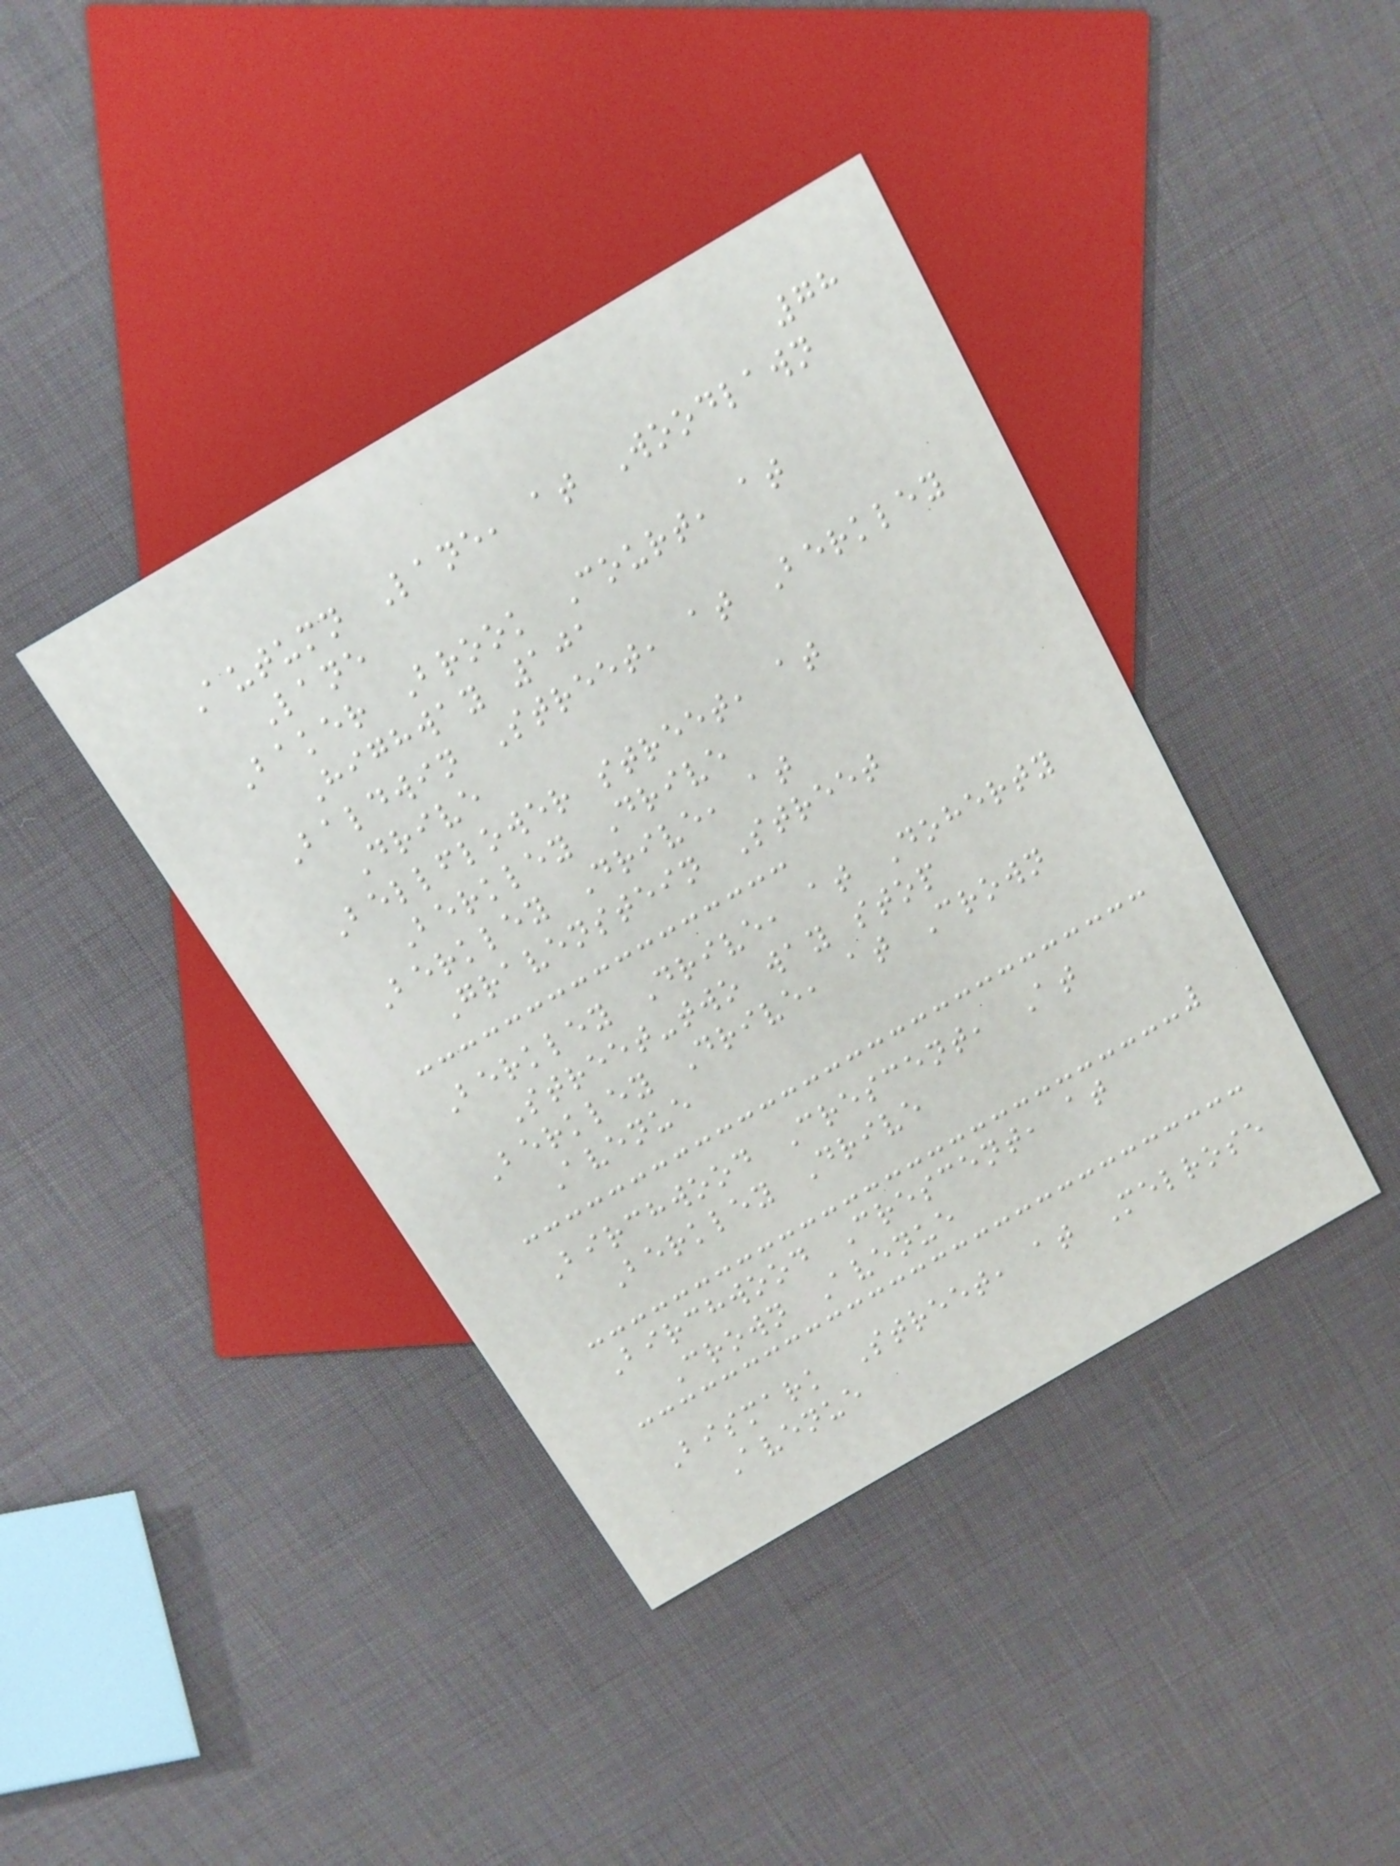78
Autumn Lane, at Woodlawn
Lane
Baker Brook Court, at
Highway 101
Baldwin Street, at Berkley
Drive
Bellflower street, at
Berkley Drive
Berkley Drive, at
Gravenstein Street
Berkley Drive, at Doherty
Street-two way stop
Berkley Drive, at Crown
Avenue
Birchwood Crescent, At
Berkley Drive
Birchwood Crescent, at
Crown Avenue
Bismark Street, at Melrose
Avenue
